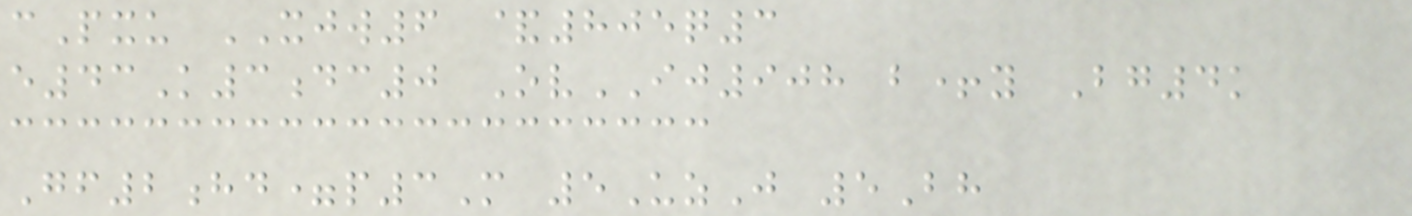cPxu XJW6 &805q3
e43K3dc0 OvIJ908 b+y Bg4k
Gf2hd=p3M 5UzJ 5Bh
